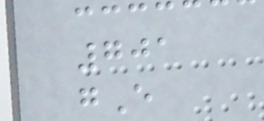701
gE
